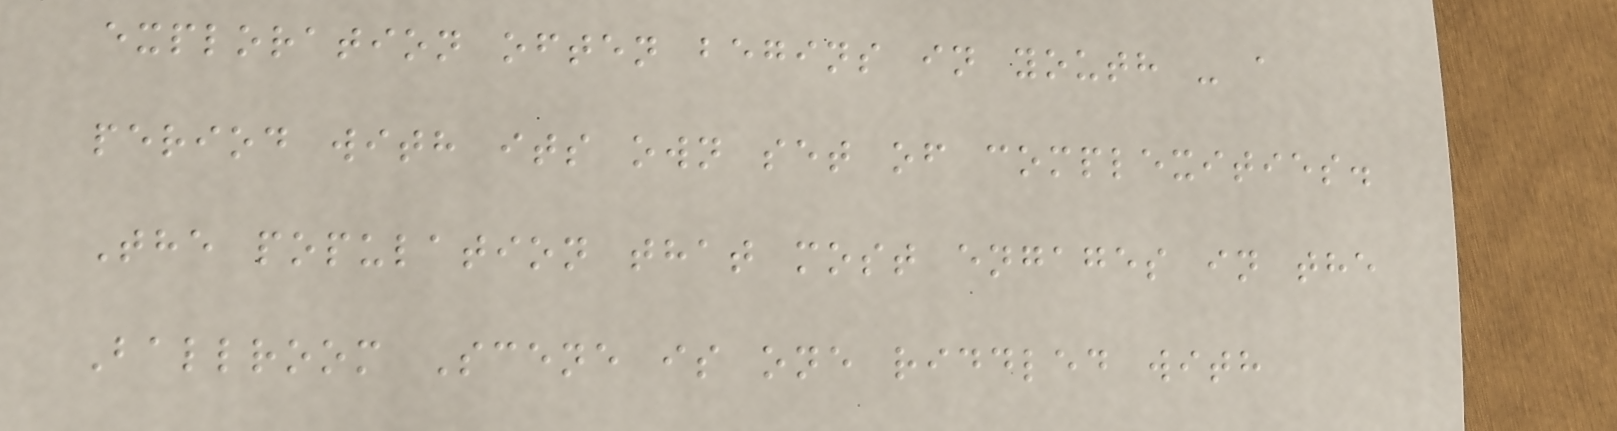exploration often begins in youth - a
period with its own set of complexities.
The population that most engages in the
Ballroom Scene is one riddled with
